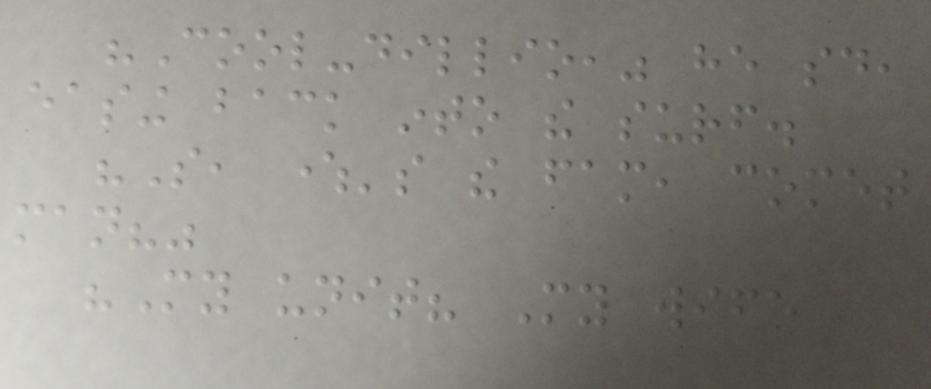"Cool-dillio," he said,
easing back into the surf.
"So, where's the fam, comet
man?"
"My unit? My wife
